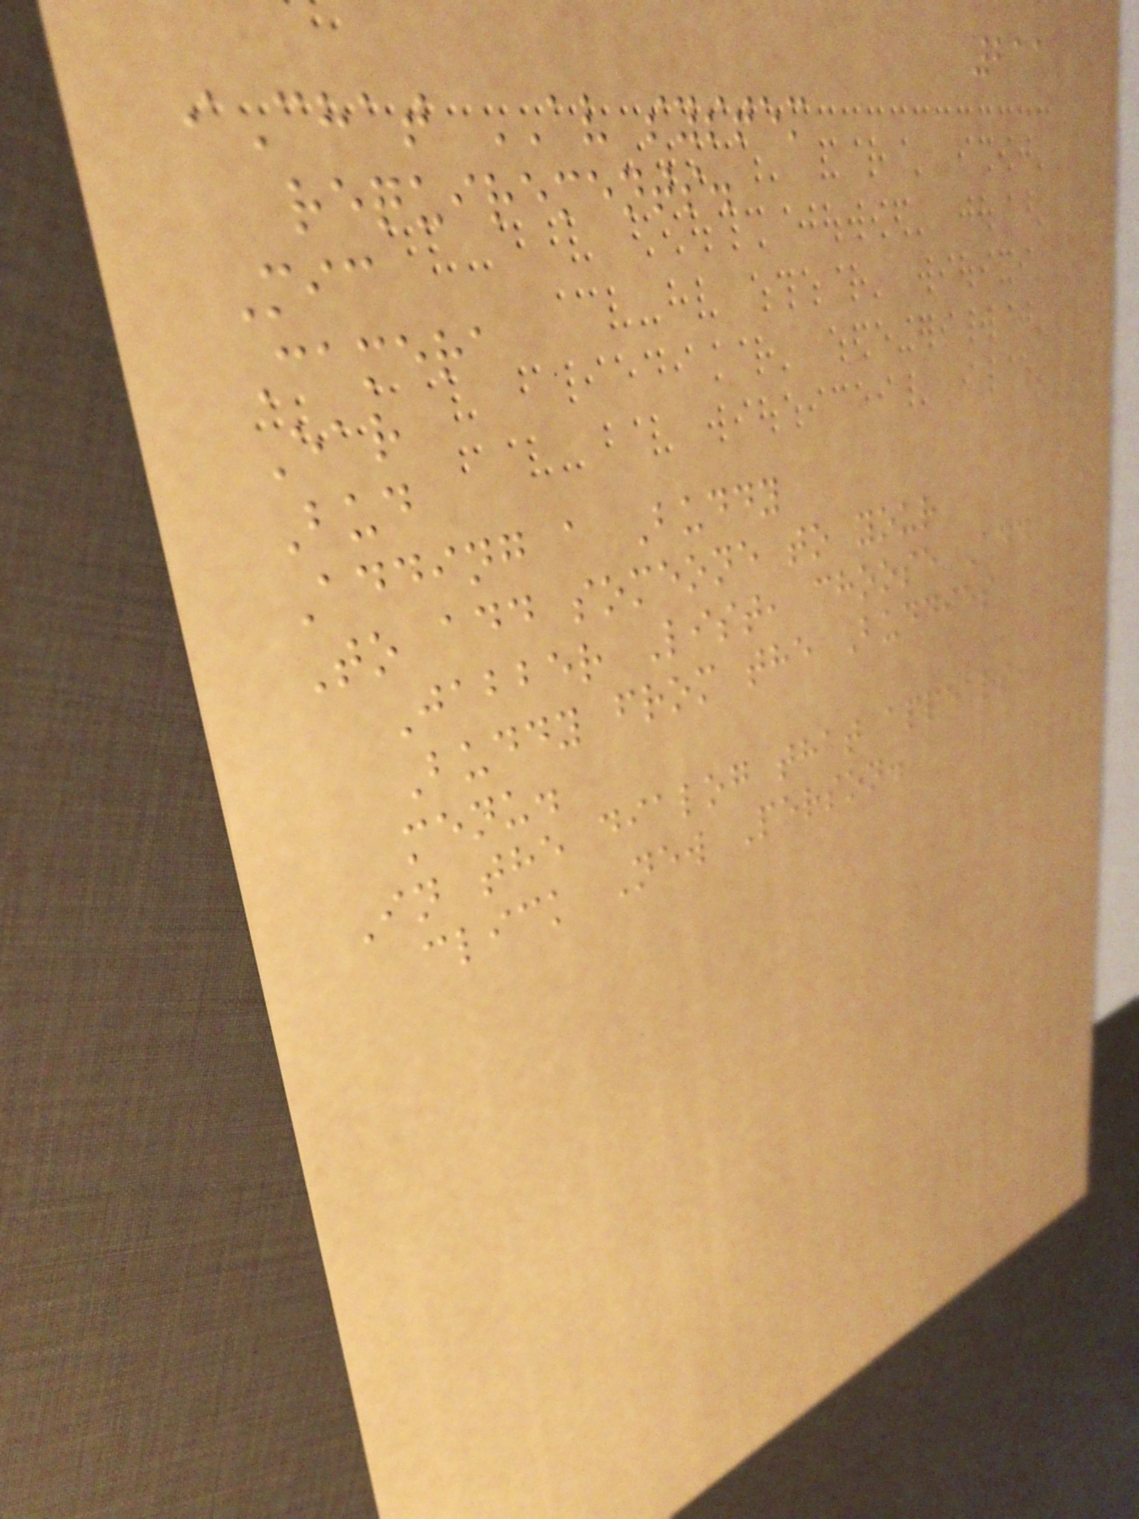211
iChat AV system
requirements.
Mic
Camera
Ear
Bud
Adding a Buddy
To add someone to your
Jabber List, choose Add
Buddy from the Buddies
menu.
In the dialog that appears,
click New Person.
